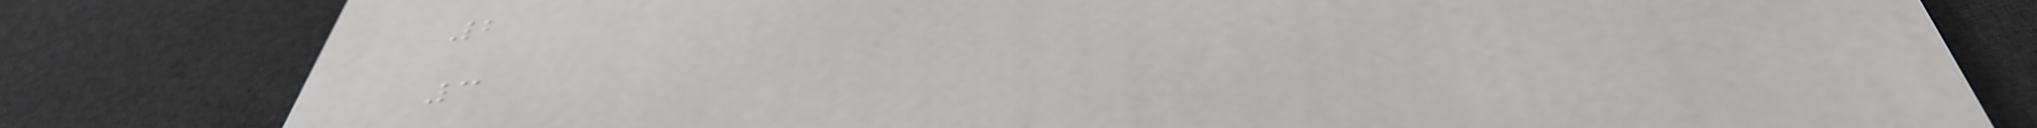2
3
